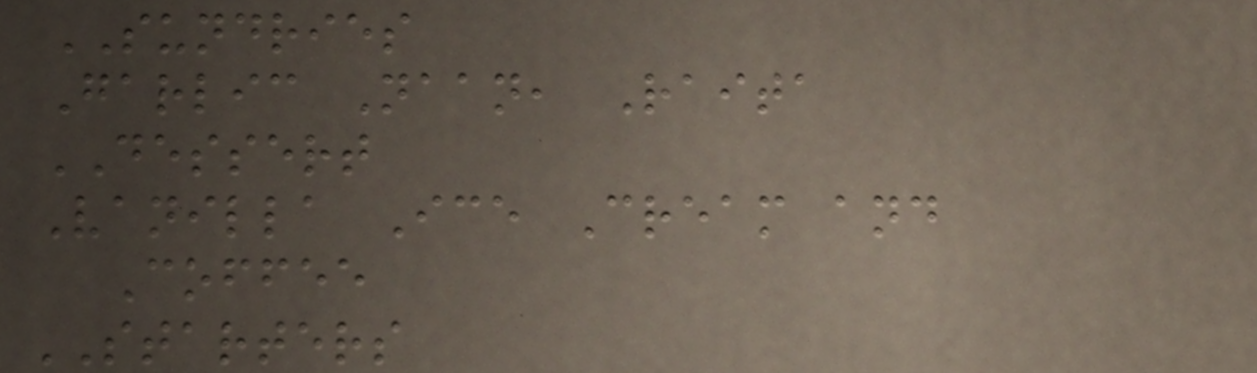SUNDRIES
Garlic Naan, Raita
DESSERT
Vanilla Ice Cream and
Coffee
STARTERS
